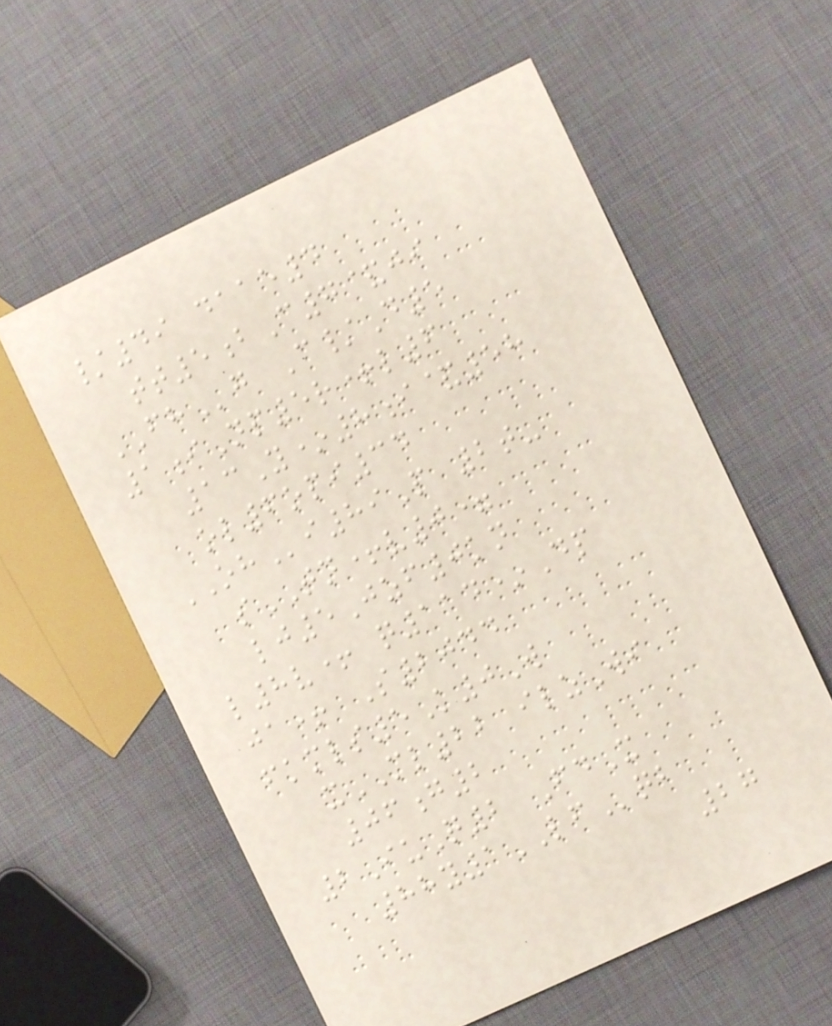/49 daae4
tt5bC7&ji
FHg C/D5
1iNp5r+l6
13Y*8i&58
ol6opi34
OHi89P 2t-
sTN+v0=
lj5Jzf0kn
l8v+ q114*Dp
ja+ S2044
fkmls5K0W
xML22 ilzWi
06g2
2IuQ2 FdX
88y1LFqb
27
